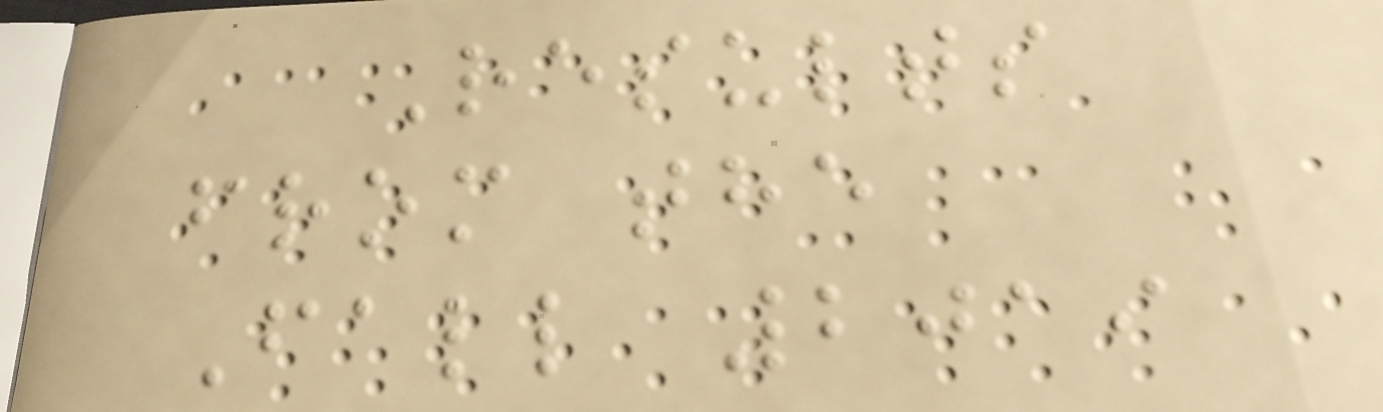Results
from the
Fall 2019
